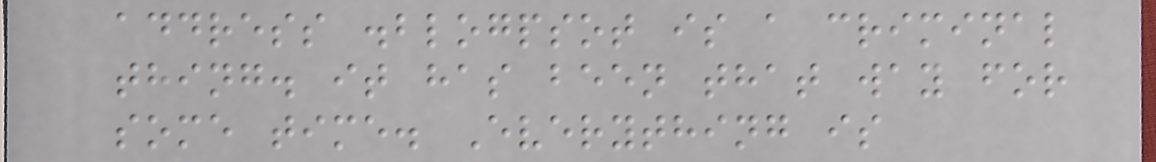address .blogpsot is a criminal
thing. it has been that way for
some time. Everything is
